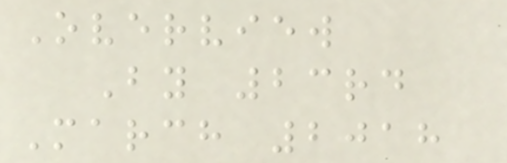Overview
By 23rd
March 2018
